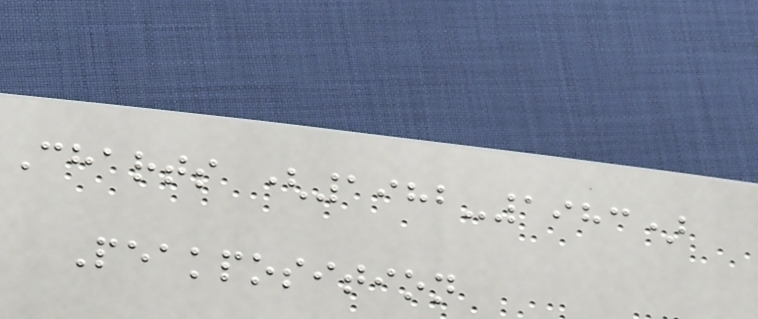Charts (1982-1983)
Peakposition
